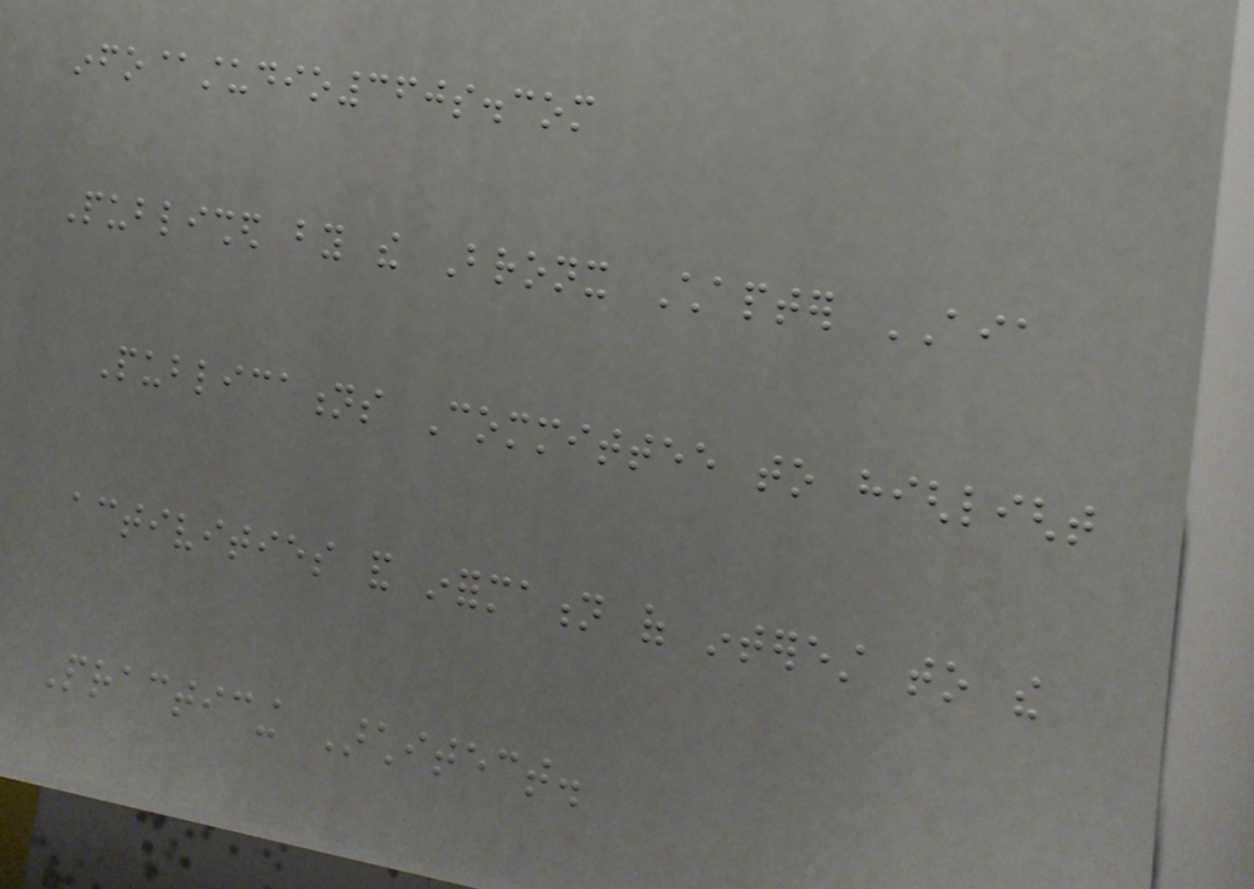info@studio360s.com
Published by the Bronx Chapter AIA
Publications Committee to highlight
activities and information of interest to the
Practicing Architect.
